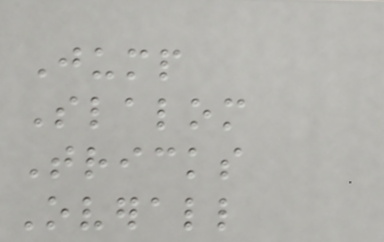Jump
Slalom
Tricks
Overall
